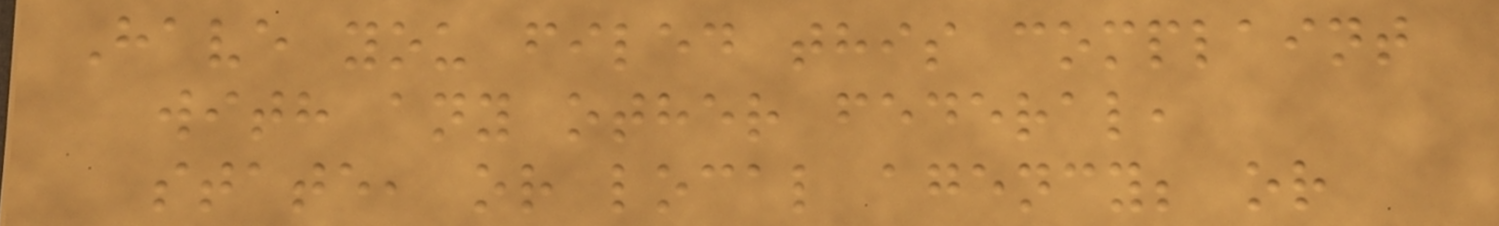Have you filed this complaint
with any other federal,
state, or local agency; or
